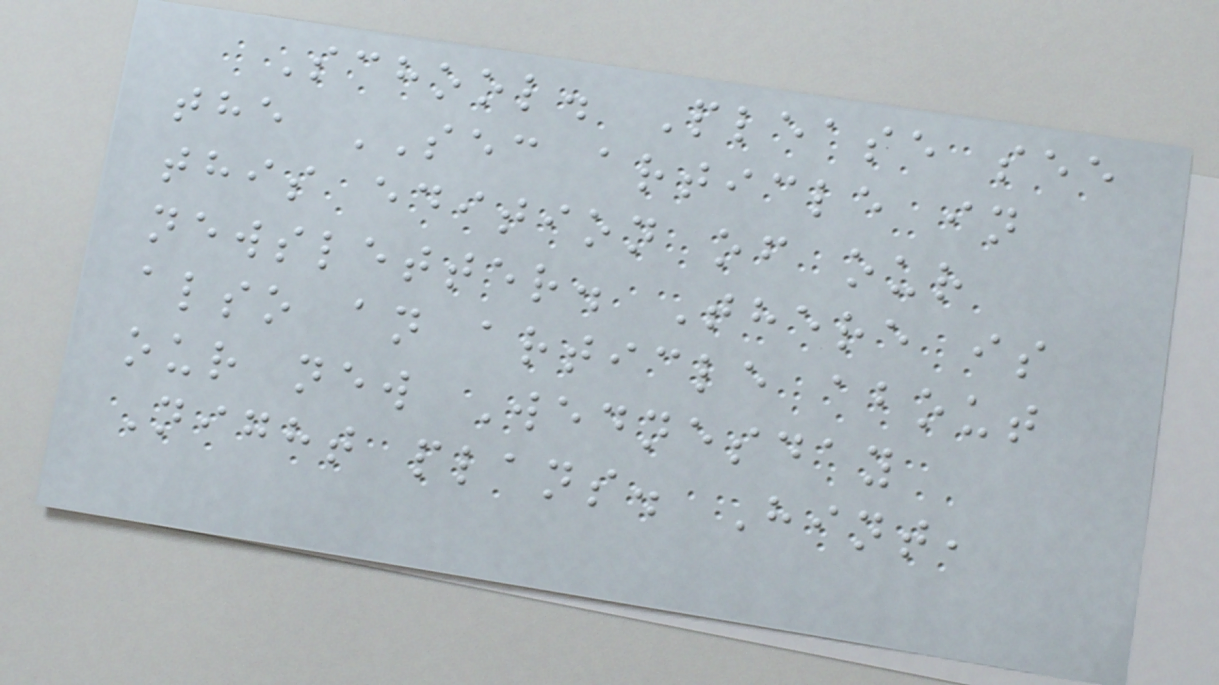School. Please see
the SEC article in
this edition of our
newsletter. There is
also an article about
our new Wednesday
Night plans. Hint,
